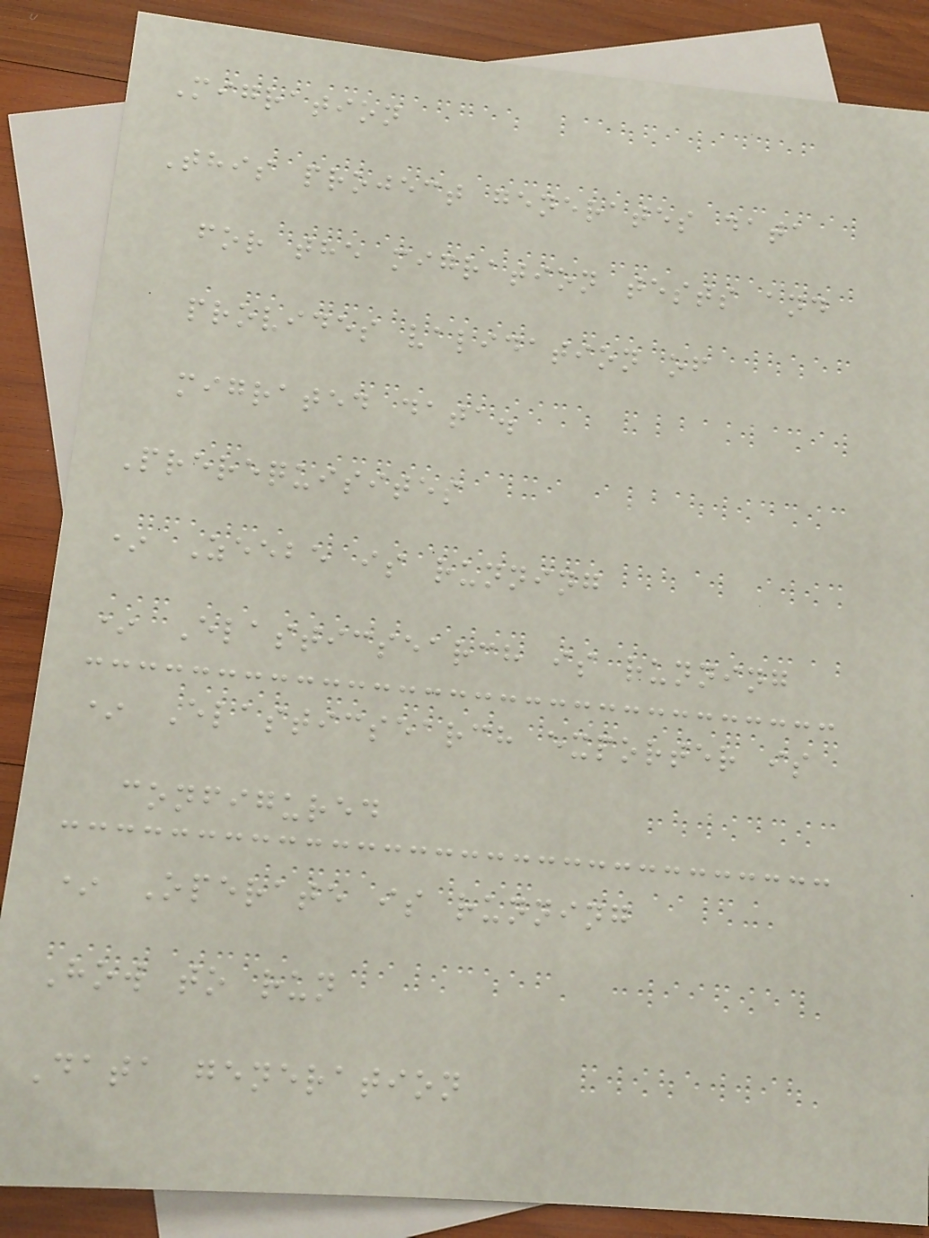Migration
This project generates data
for the migration tests and
provides validation of
migrated data.
Prerequisites
* Zeebe is running
* Elasticsearch is running
* Elasticsearch exporter is
configured
* Operate is running
How to run
Data generation
